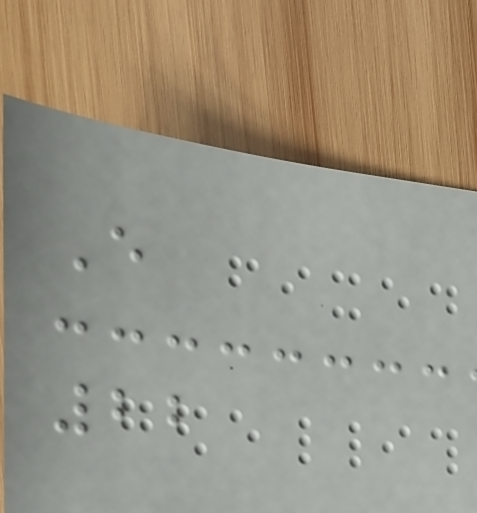E
22
